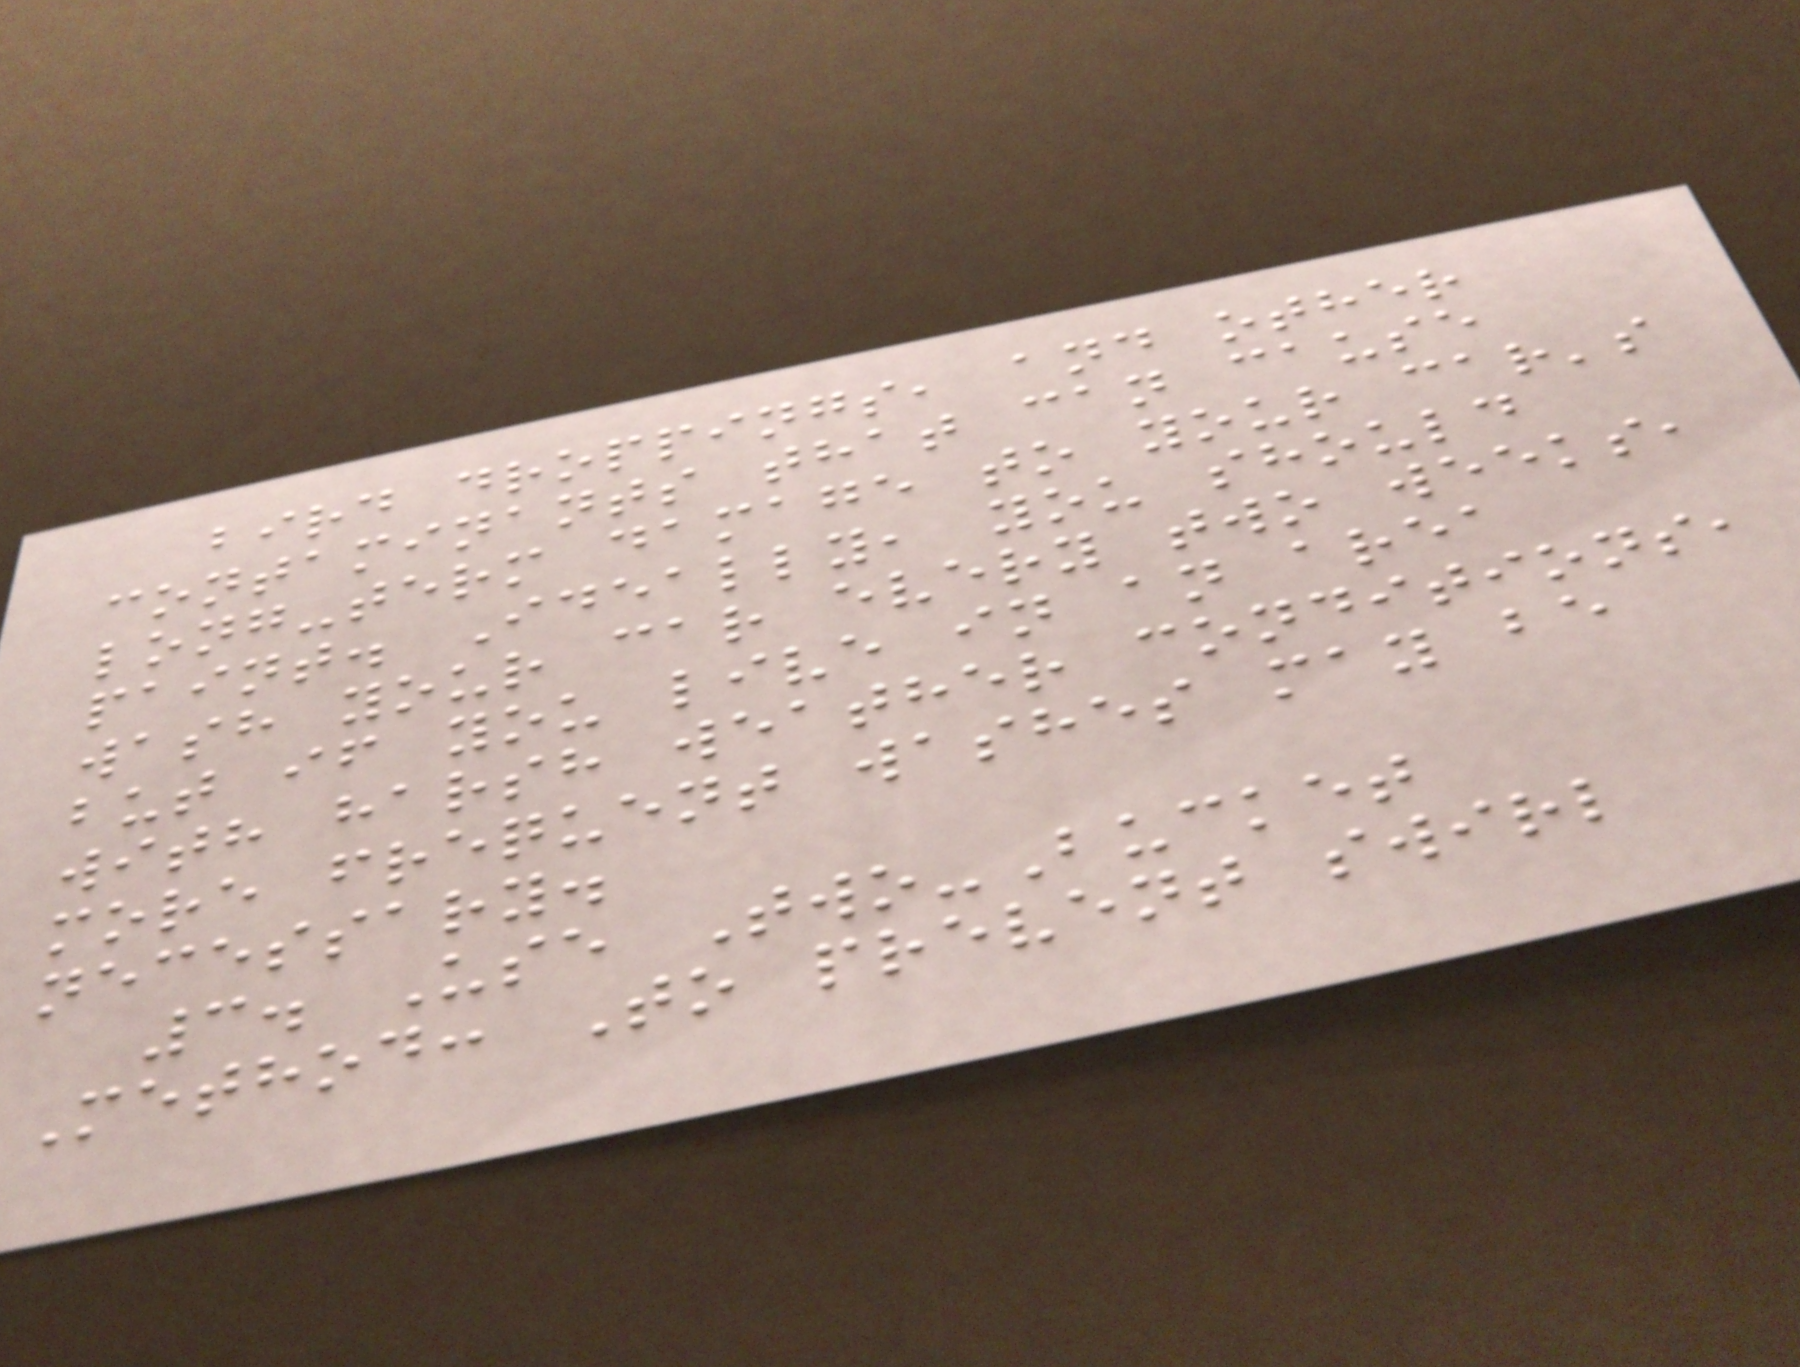bird droppings, and other
contaminants that can cause
long-term damage to your car's
paint. Ideally, you should
wash your car every two weeks,
but if you live in an area
with harsh weather conditions,
more frequent washes may be
necessary.
3. Use Two-Bucket
Method: To prevent swirl
